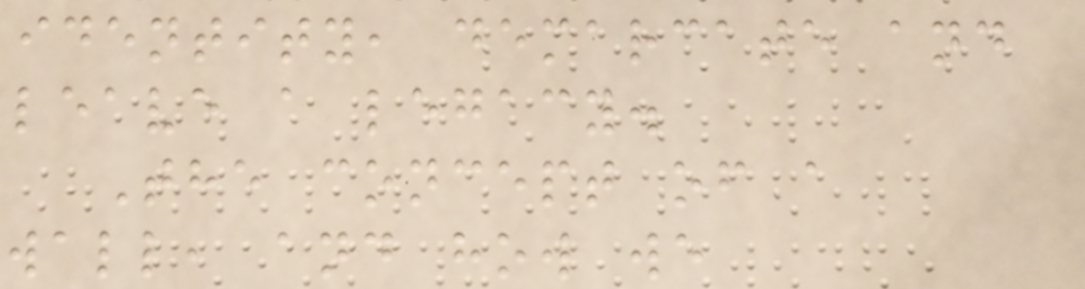identity, demarcate and
leave a legacy.
The concept of a
wall, and how we
